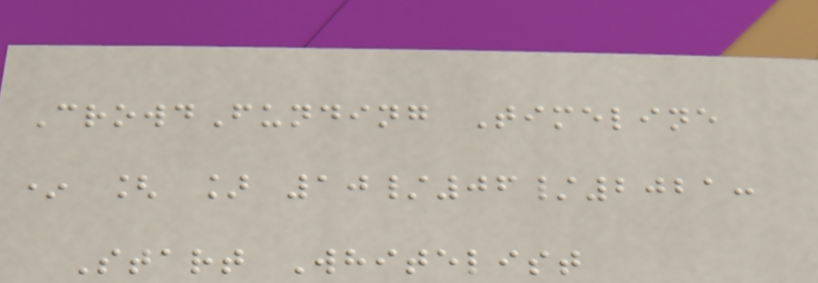CrowdFunding Timeline
* [ ] 10/06/2021:
Start Whitelist
